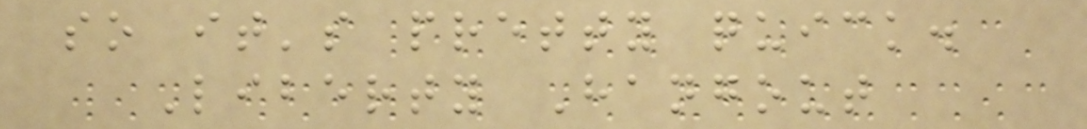so it's pretty quick.
Liberty Hangout
